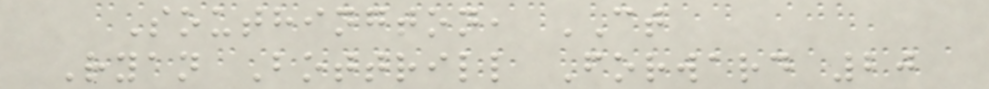Southington, CT
Ryan Bottrill Forward 20
